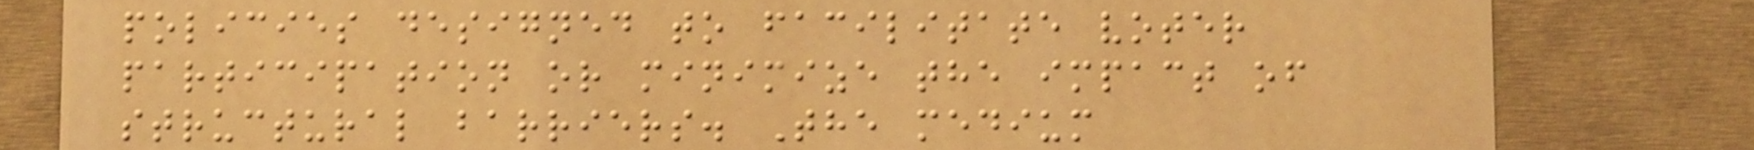policies designed to facilitate voter
participation or minimize the impact of
structural barriers. The medium
